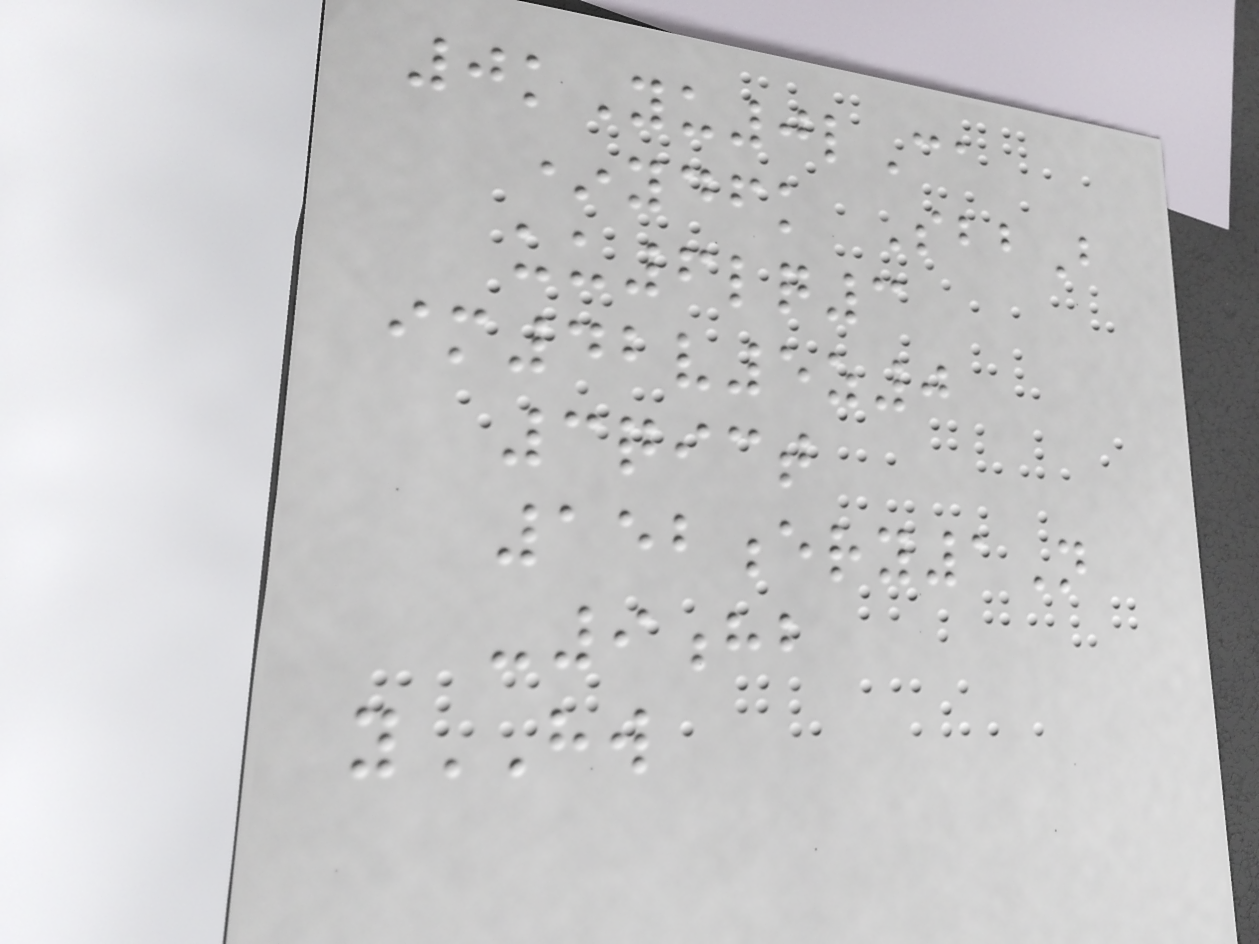0kYu0lCa
*ydfk SbbB
uu6lq3
im42v5z0
3qict
152ery1N
-9hb
yHW
